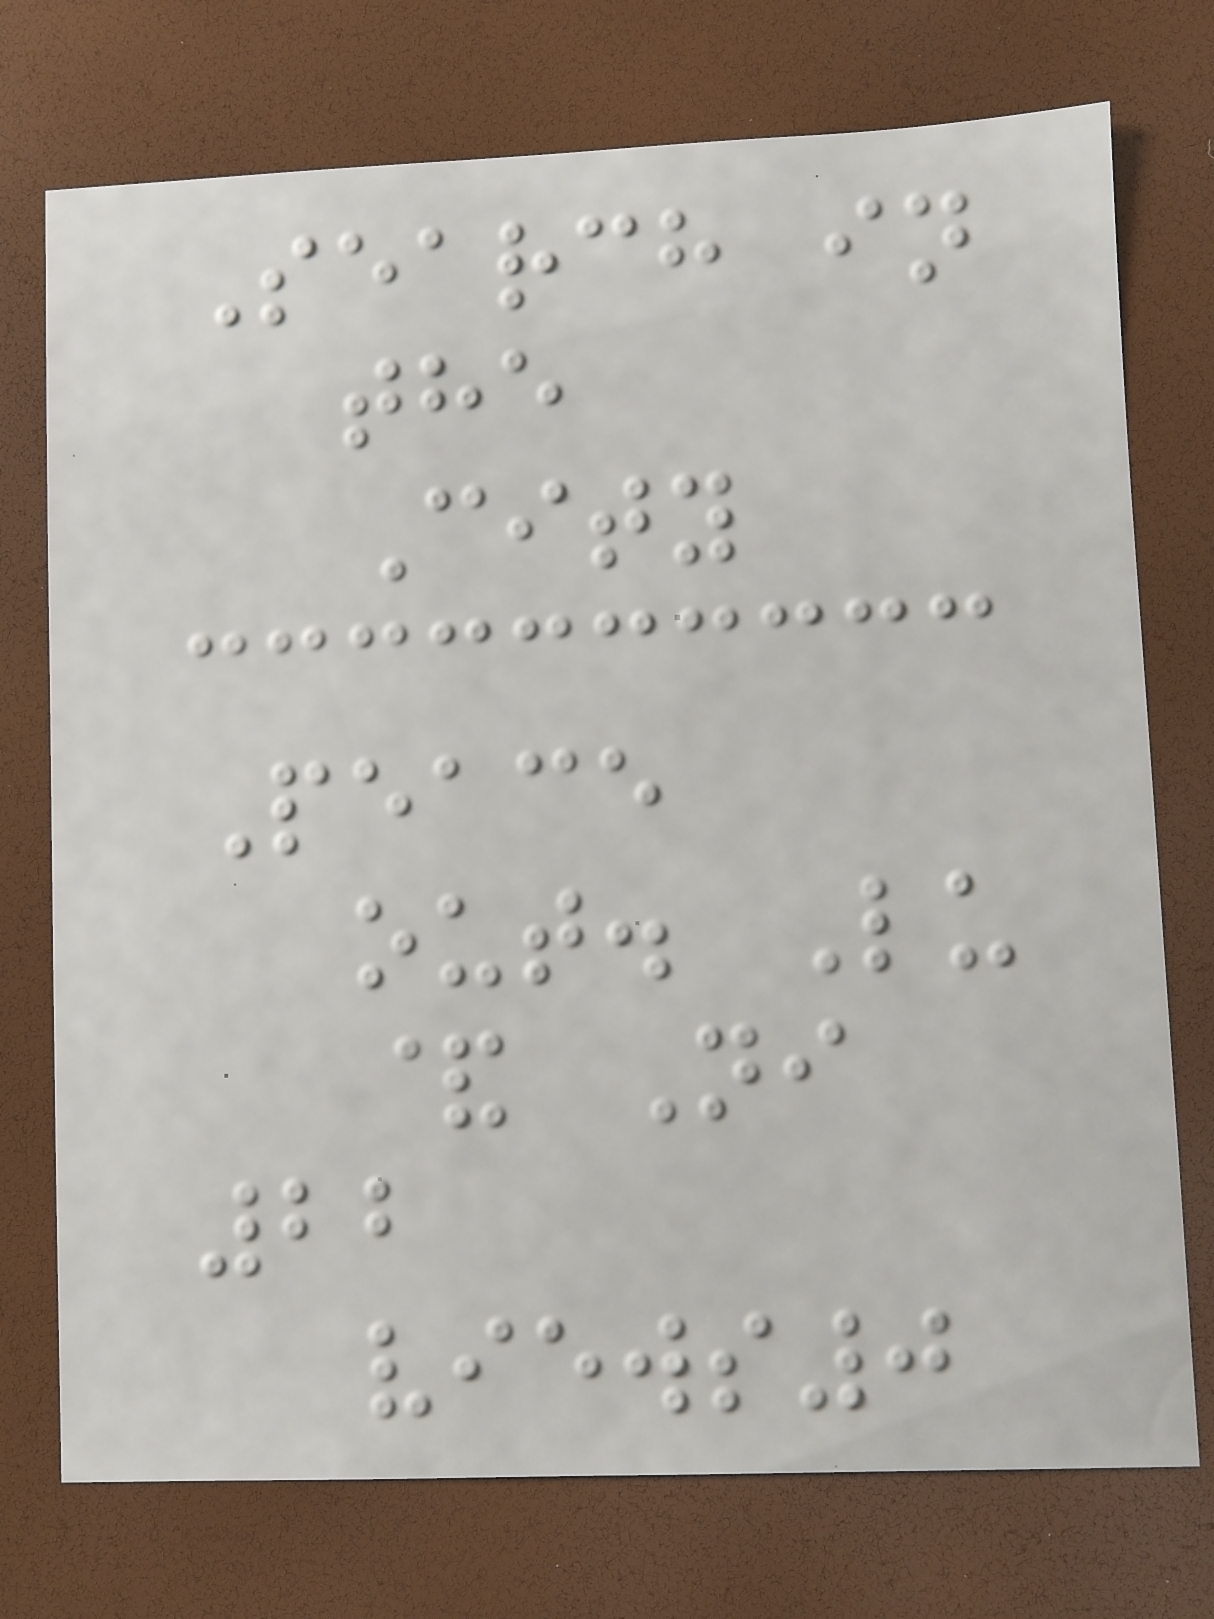Search in
the
City
Peace
out. Lu
& Ni
22
views0
